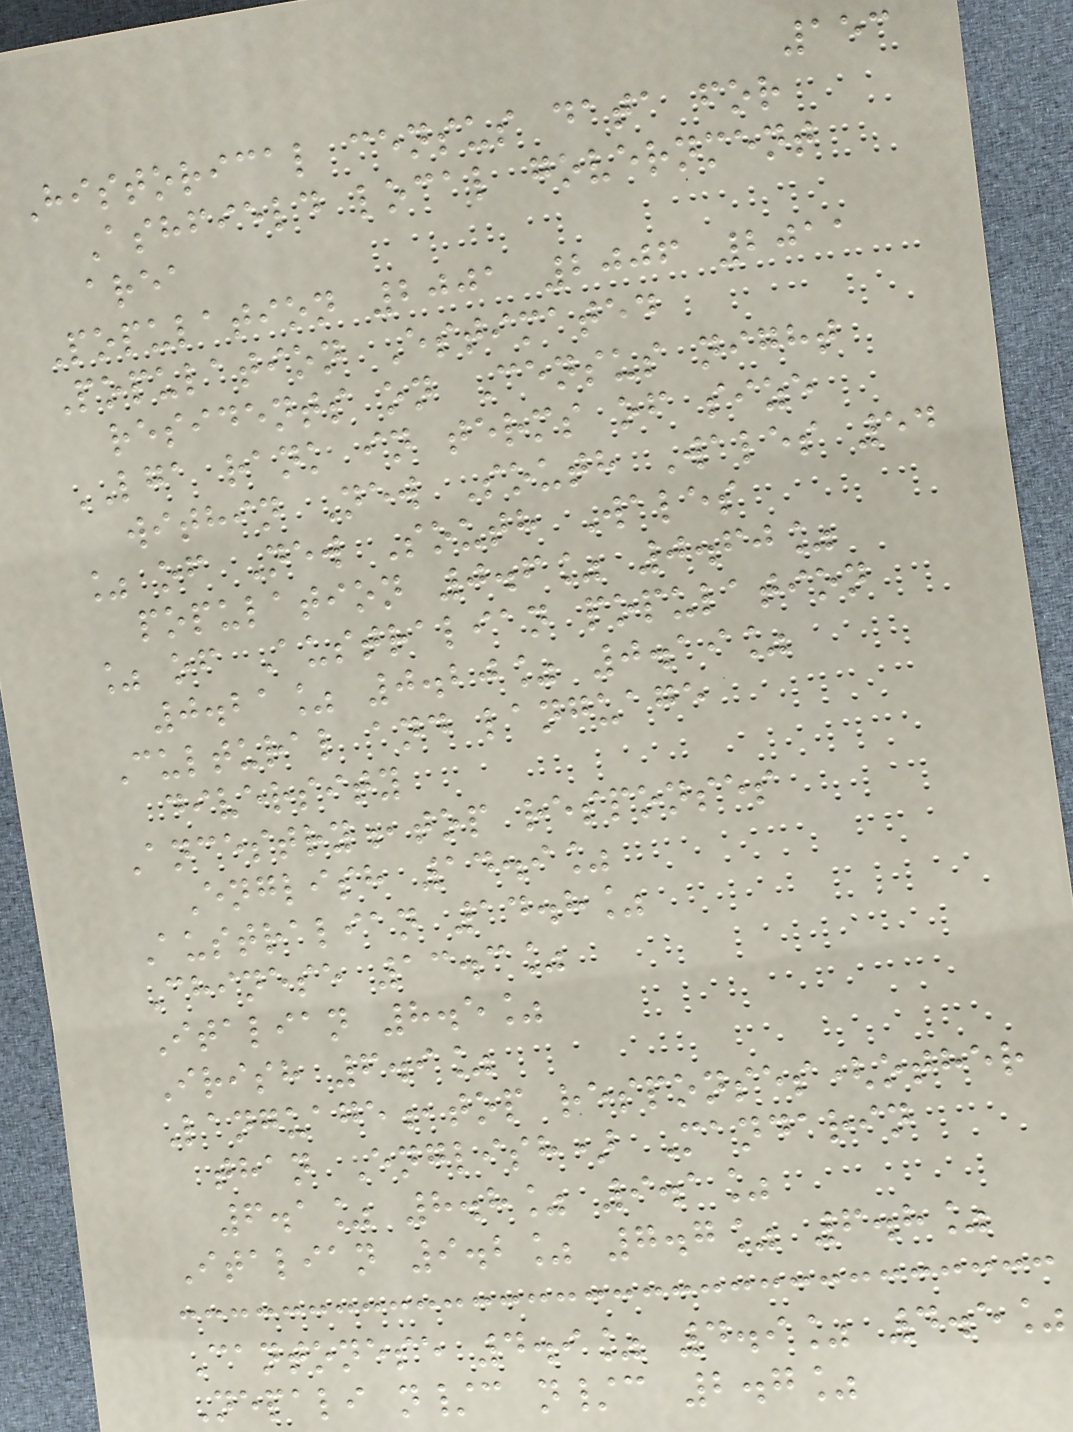153
Historical census data for
Ashfield local government
area
Population 2001 2006 2011
Population Estimated
residents on Census night
LGA rank in terms of size
within New South Wales 54
% of New South Wales
population 0.6% 0.60%
% of Australian population
0.21% 0.20% 0.19%
Cultural and language
diversity
Ancestry,top responses
English 14.9%
Australian 14.8%
Chinese 13.3%
Italian 8.5%
Irish 6.9%
Language,top responses(other
than English) Mandarin
6.1% 8.8% 9.1%
Italian 9.2% 7.7% 6.8%
Cantonese 4.9% 4.9% 4.5%
Nepali n/c n/c 2.7%
